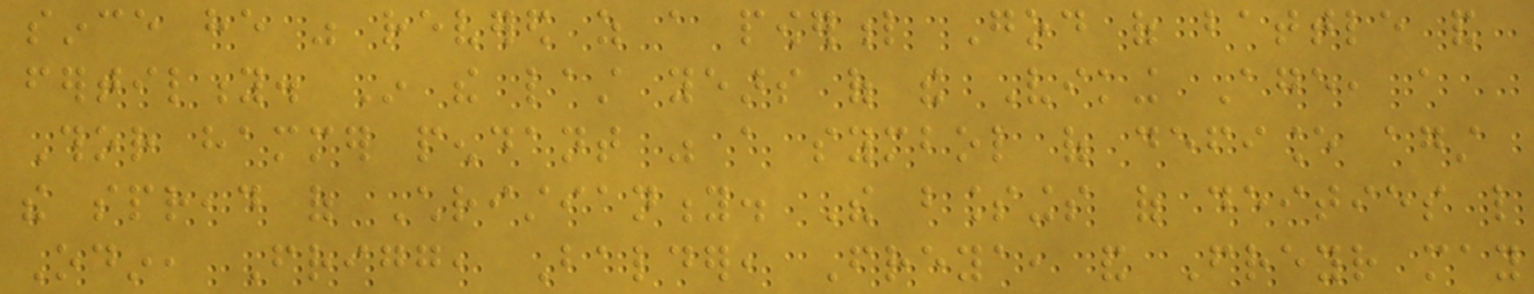since he was revered as a powerful God of battle and
fertility. In the last years of the Viking Age, a
Thor hammer pendant was a symbol of defiance against
the spread of Christianity. The blessings of deities like
Odin, Frigg, Balder, Freya, and Freyr may
